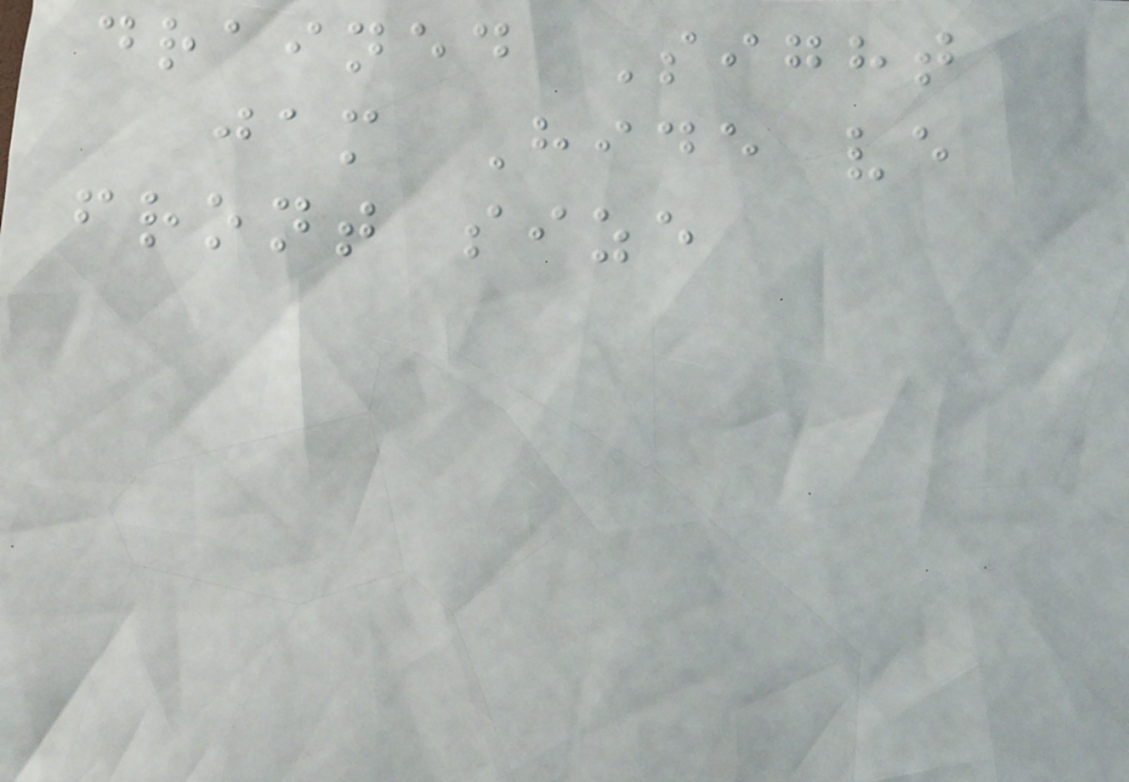drained Sight
jam Hide ve
front size
